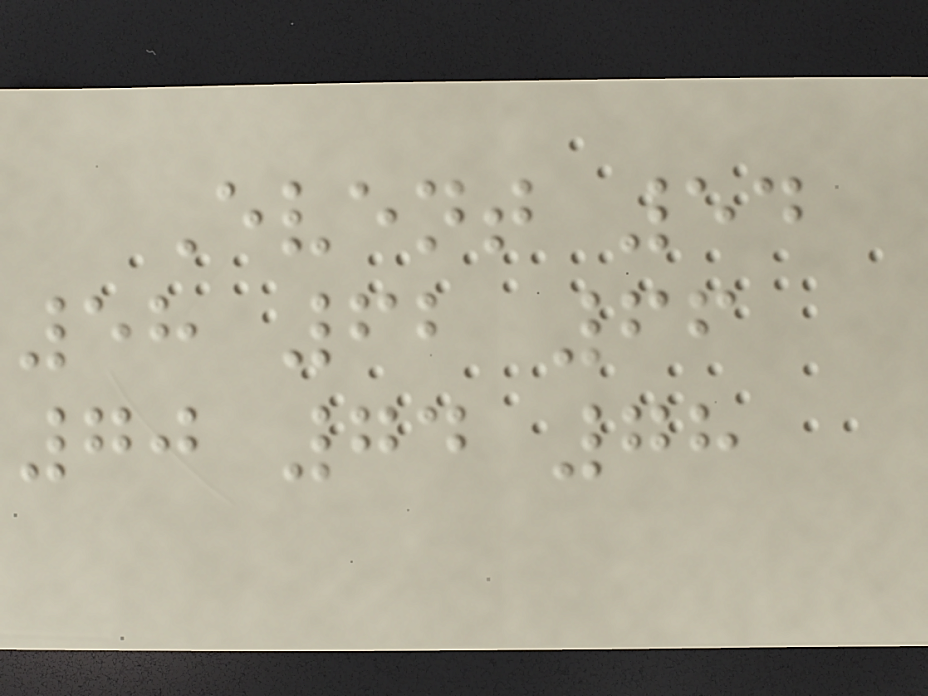Event 54
58 62 66
70 74 78
